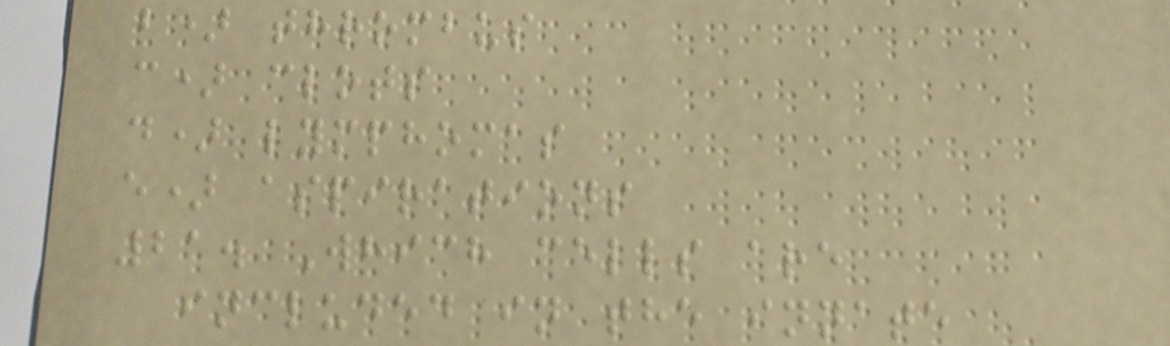b) thrombus
c) clots
d) lymphomas
e) aspirations
21. Which cells are
included in the innate
